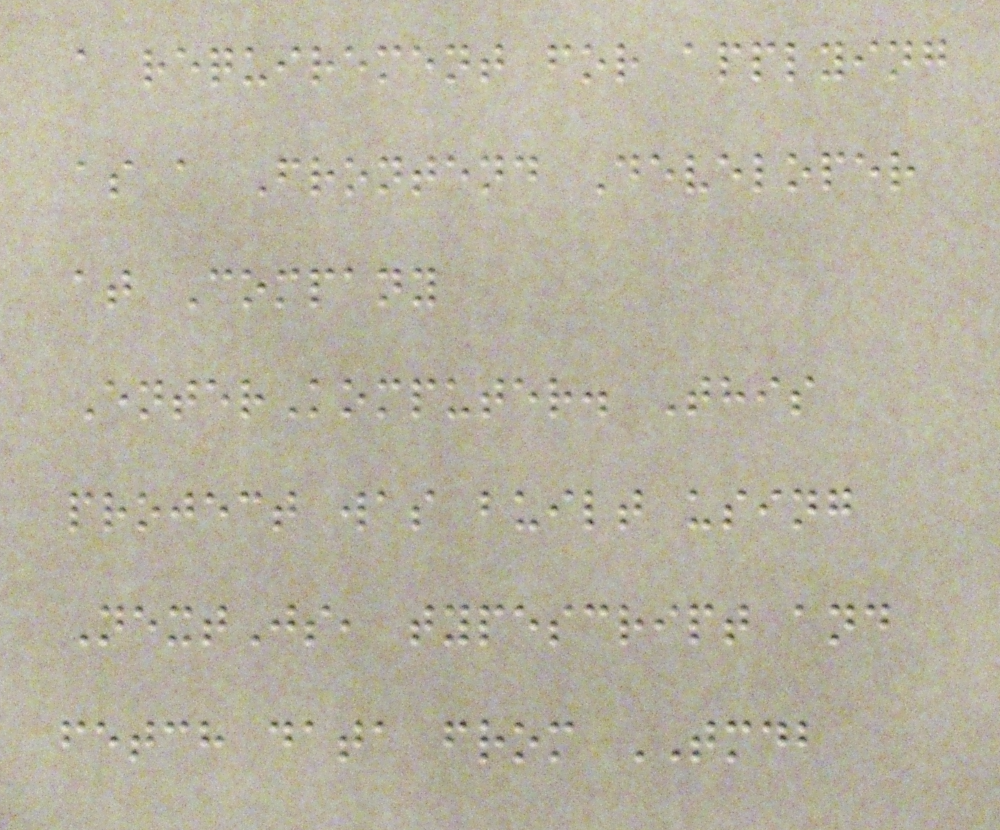a requirement for applying
as a Frontend Developer
at Company
EnterKomputer. This
project was built using
NextJs, typescript and
fetch data from TMDB
